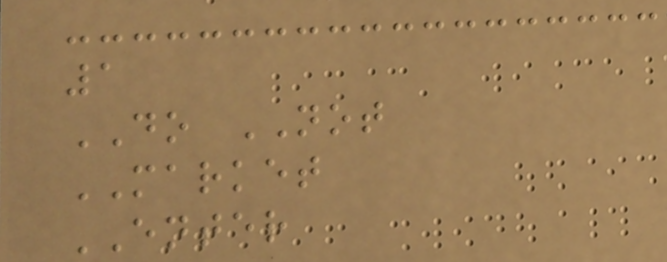1
DO NOT
MARKET
ENTER
